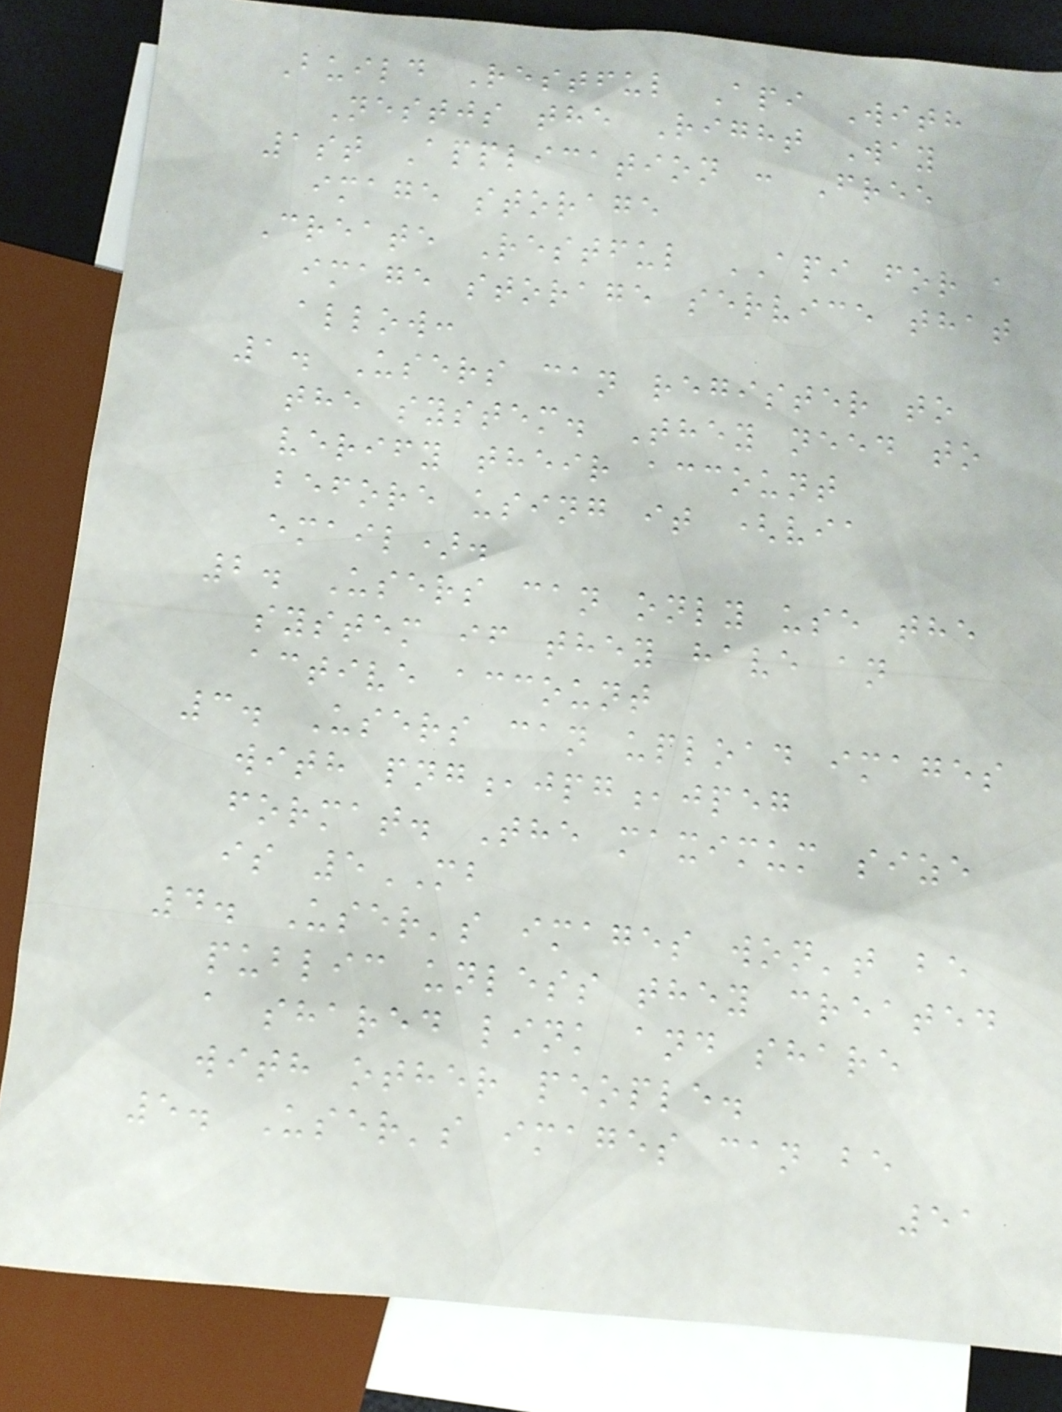Build Restful Api With
Nestjs the Right Way
1st Application : Free
image storage
Create Restful API for a
image storage service that
allow:
1. Users can register to
the system. They need to
verify their account
before using it (via
email).
2. Users can only use the
system if they have an
active account
3. Users can upload images
with png,jpg,jpeg
format. The maximum size
is 5MB
4. User's images won't be
public unless they created
a shared link and share
with other people.
5. User's images can be
51
